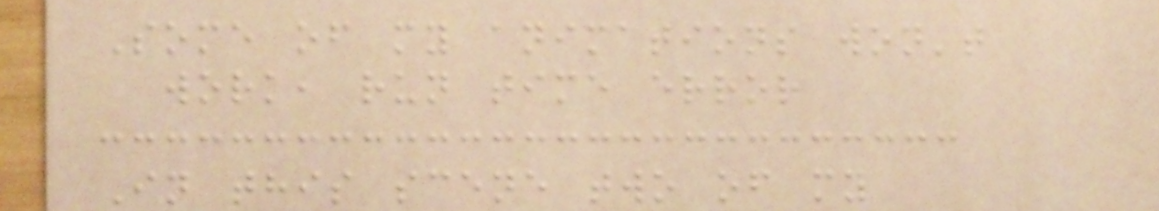Some of my animations won't
work, run time error
In this scene two of my
